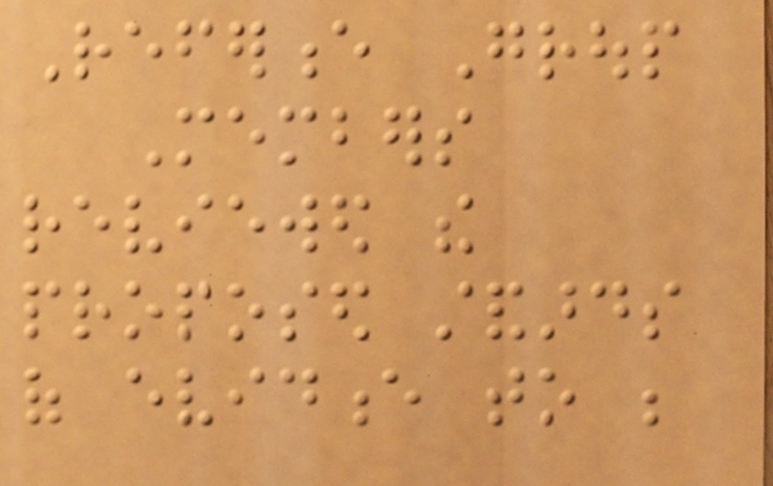Reference Group
Members
reviewed the
proposed standards
of evidence to be
